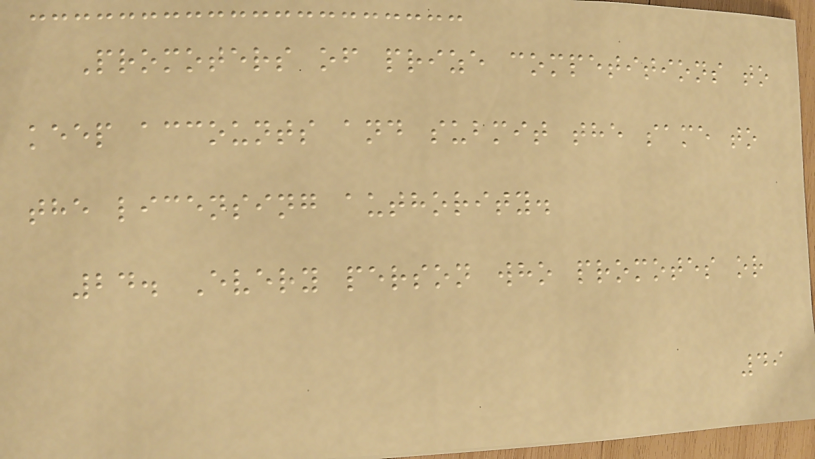Promoters of prize competitions to
keep accounts and submit the same to
the licensing authority.
24. Every person who promotes or
49
